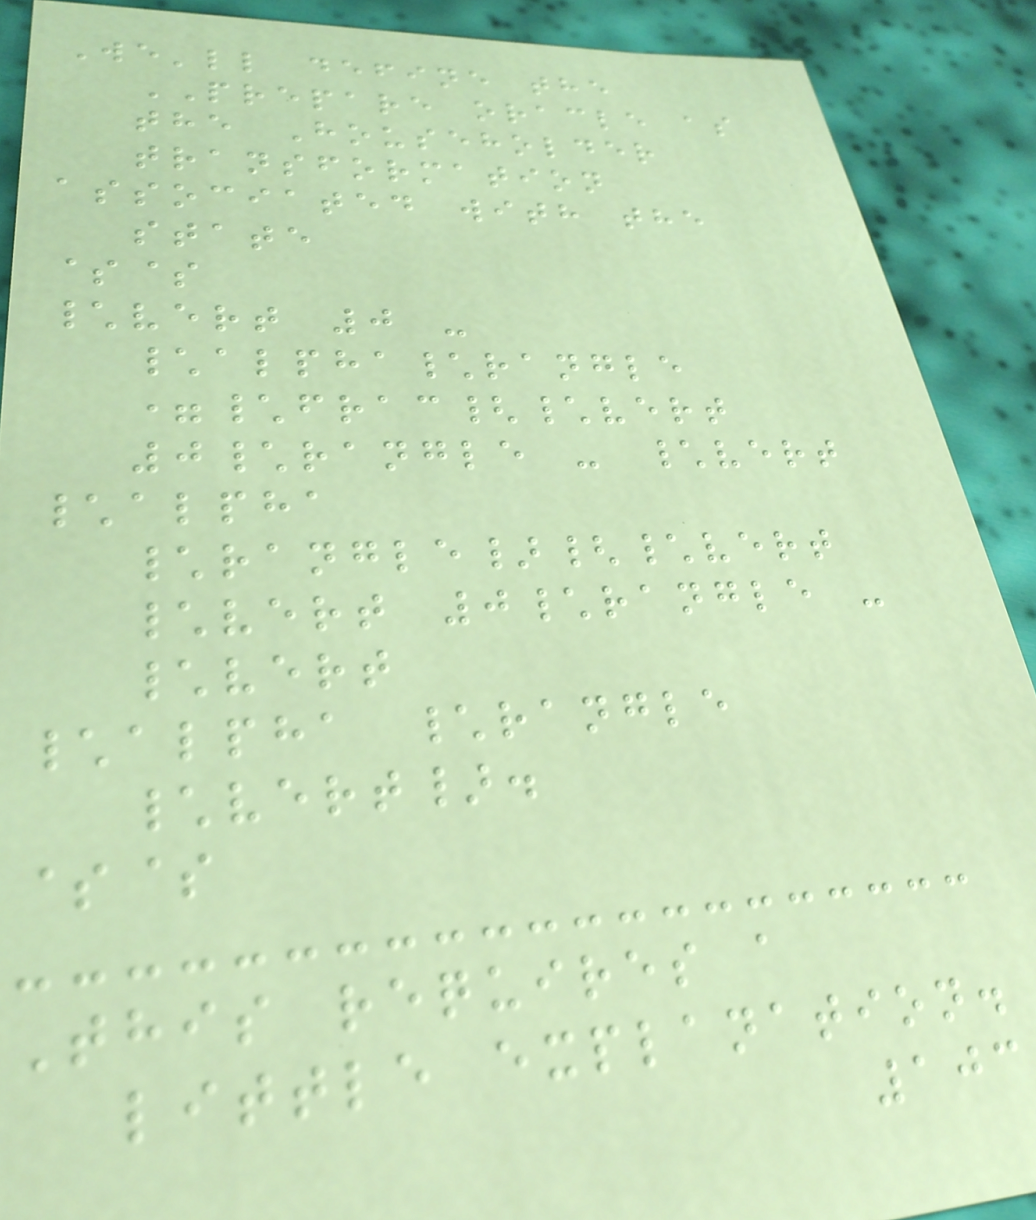We'll define the
PREPARE oracle as
the Householder
transformation
associated with the
state
$$
\vert 0 -
\alpha\rangle
=\frac{\vert
0\rangle - \vert
\alpha
\rangle}{\vert
\vert 0\rangle -
\vert
\alpha \rangle
\vert}.
$$
This requires a
little explanation.
103
